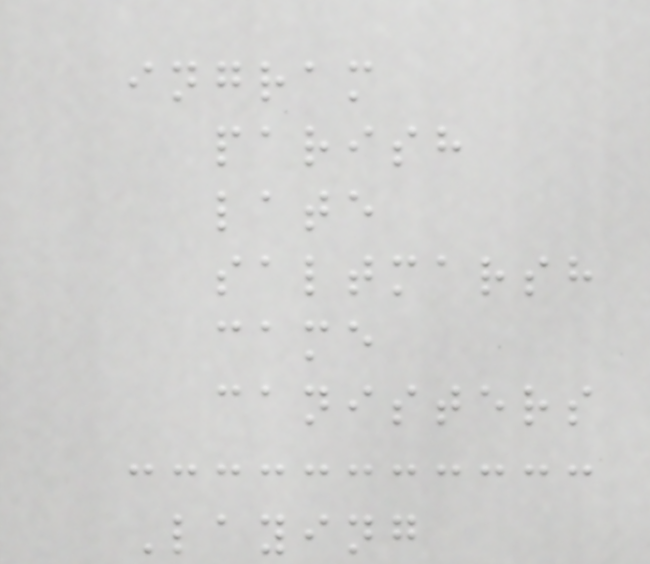ingram
parish
late
saltmarsh
came
canisters
Laying
